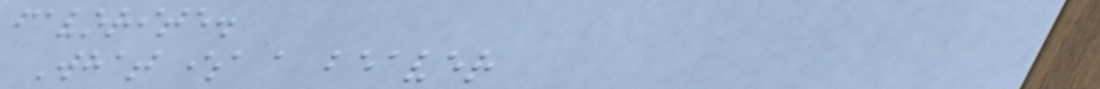favorite.
What is a beaver
